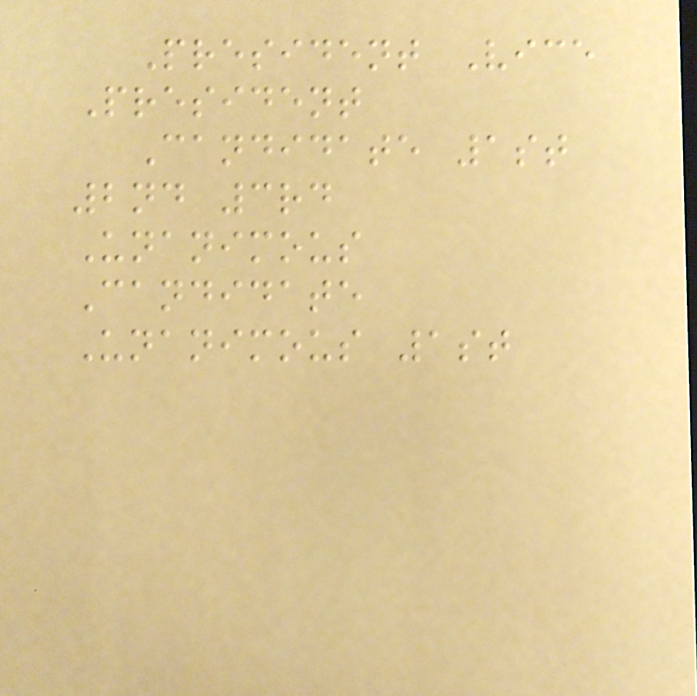President Vice
President
Candidate 1st
2nd 3rd
Unanimous
Candidate
Unanimous 1st
